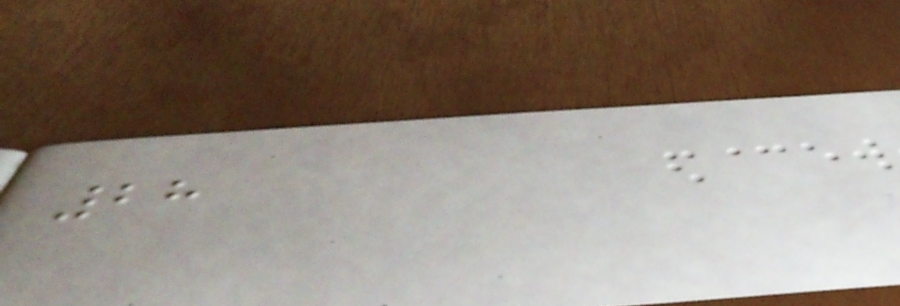28
